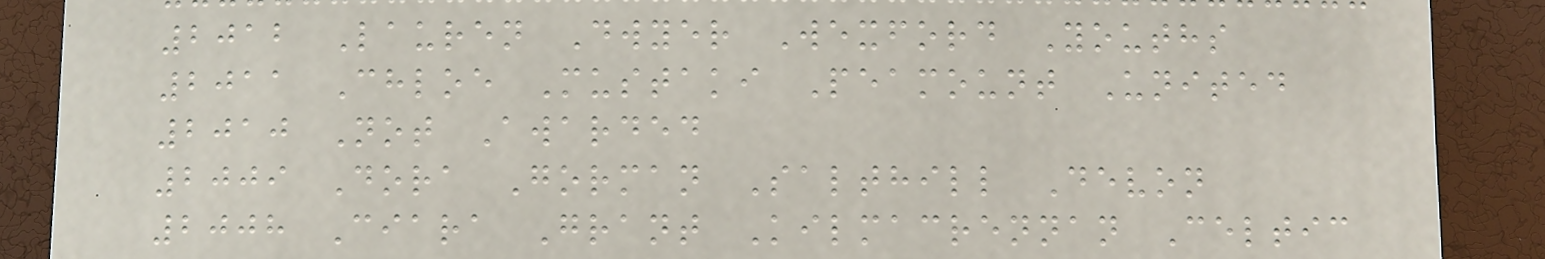2012 Lauren Dwyer Wexford Youths
2011 Chloe Mustaki Peamount United
2010 Not Awarded
2009 Dora Gorman Salthill Devon
2008 Ciara Grant Kilmacrennan Celtic
